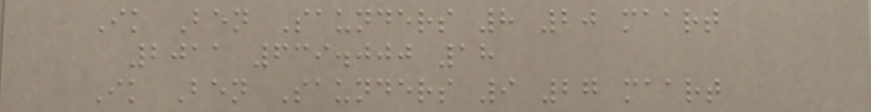Ik Ben Saunders 8 20 maart
2011 639.000 18
Ik Ben Saunders 9 27 maart
